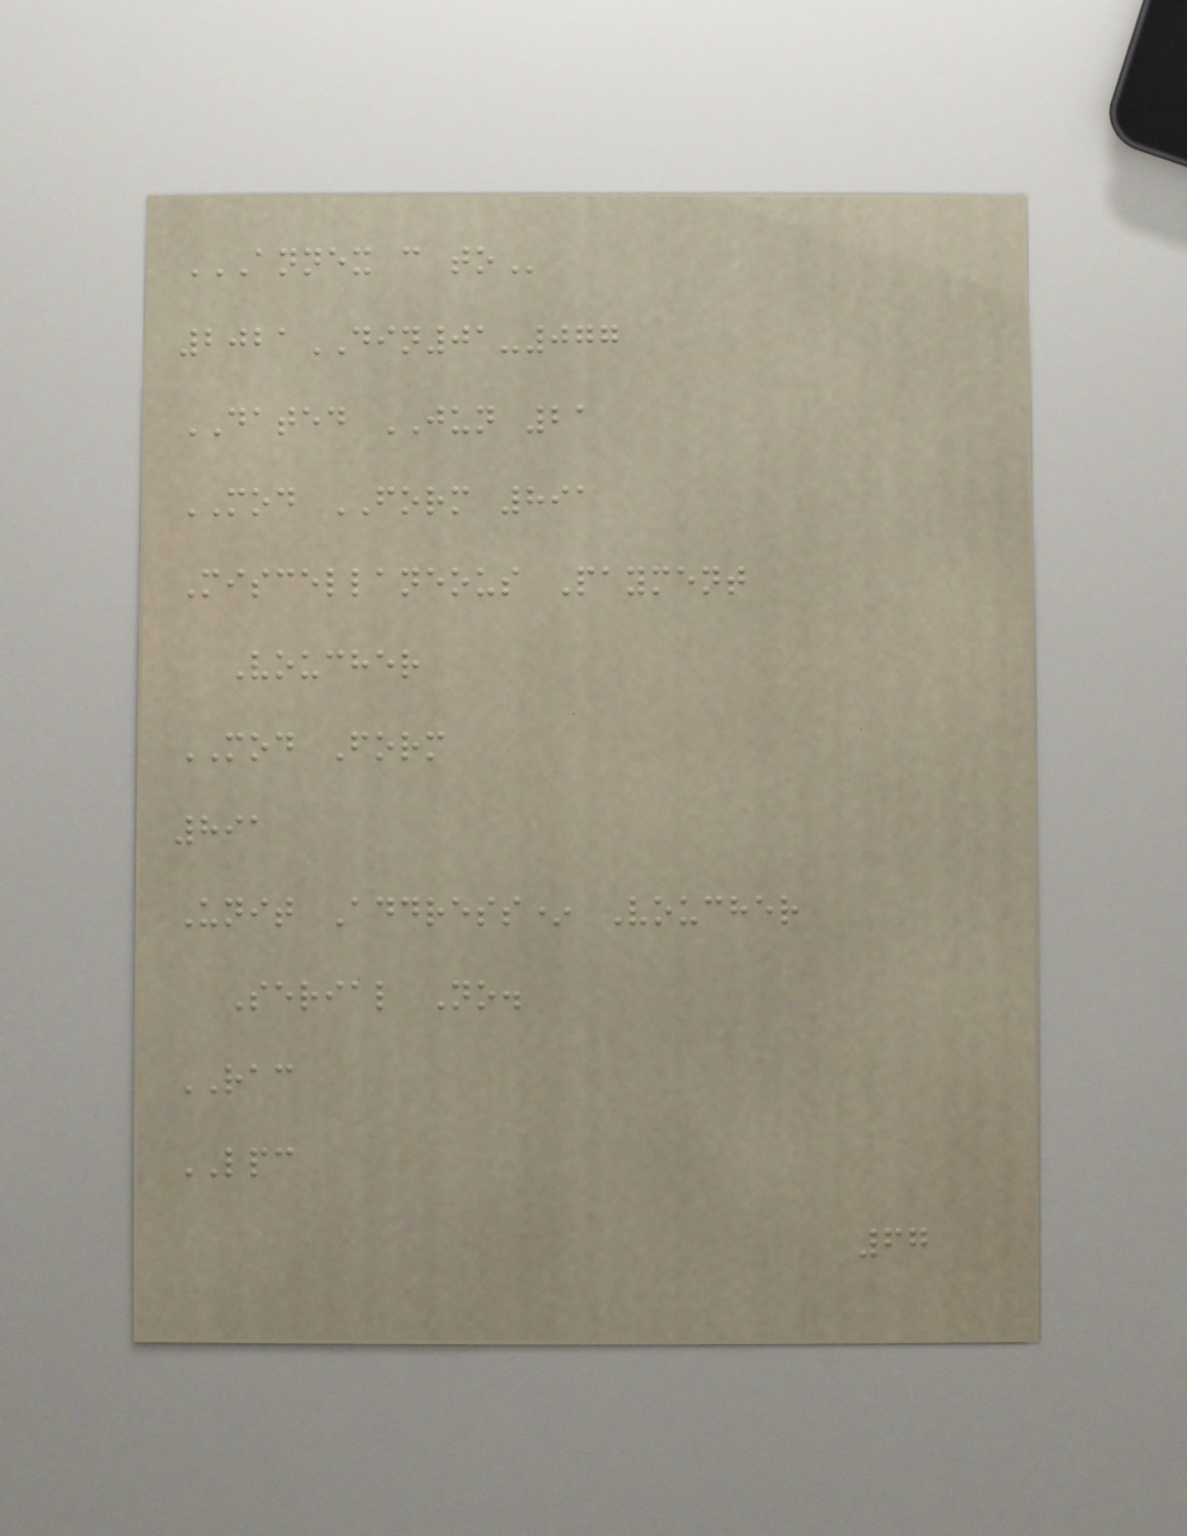ANNEX C TO
2021DIN01-077
DATED JUN 21
MOD FORM 891
Miscellaneous Payment
Voucher
MOD Form
891
Unit Address* Voucher
Serial No.
RAC
LPC
67
